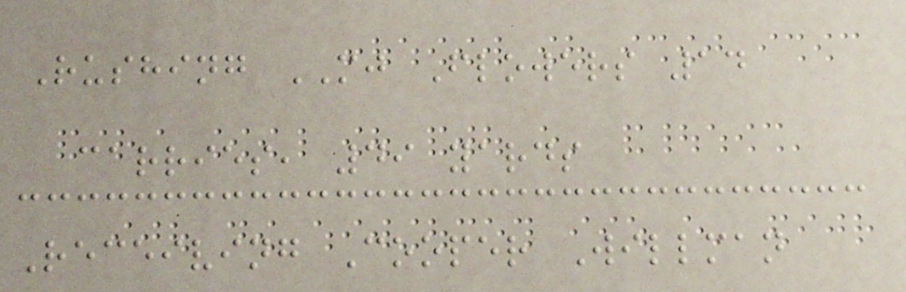Rushing MJ Flowers 14
carries, 49 yards
Receiving Cooper Willman
